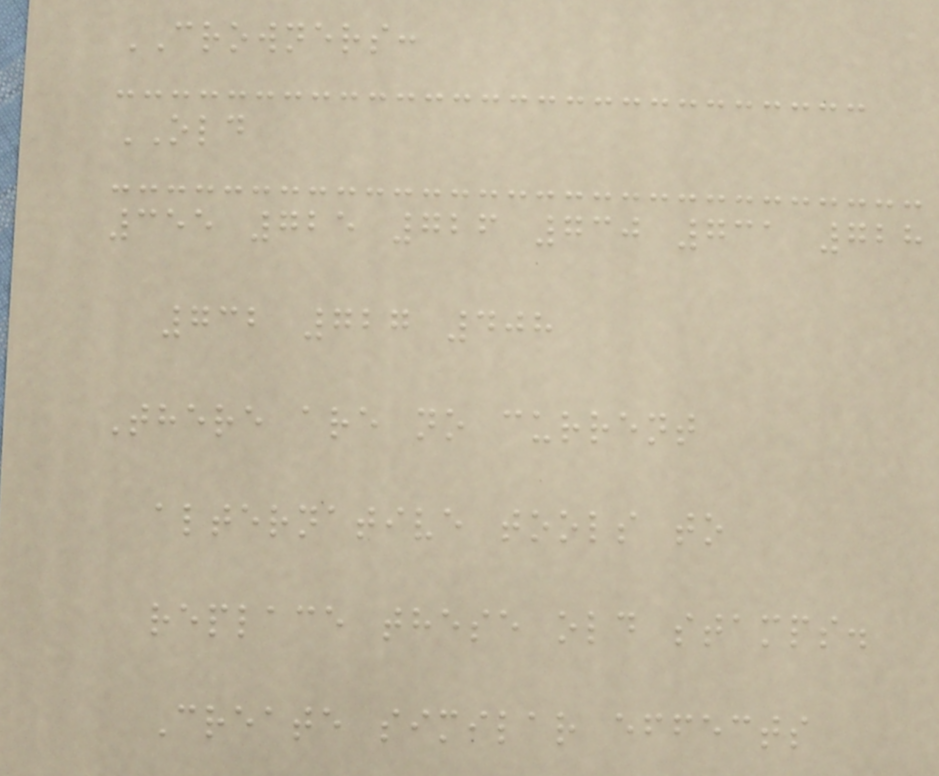CROWNERS:
OLD
355 725 726 730 731 728
732 727 408
There are no current
alternative tools to
replace these old stamps.
Create similar effects
